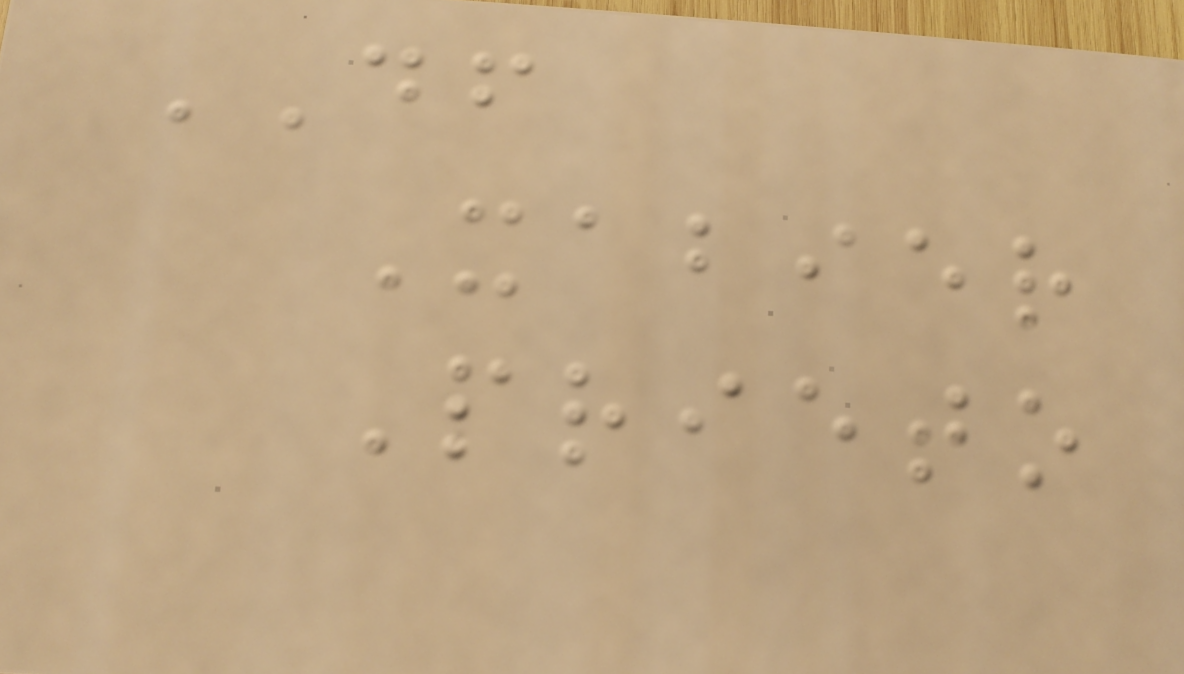DF
Xabier
Prieto
